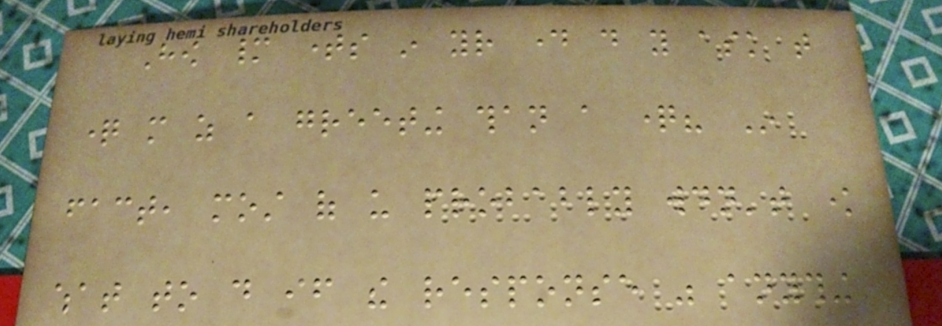How many times in your day do you ask that
question more as a greeting than a question? In
fact, most of us probably wouldn't know
what to do if the response was anything
